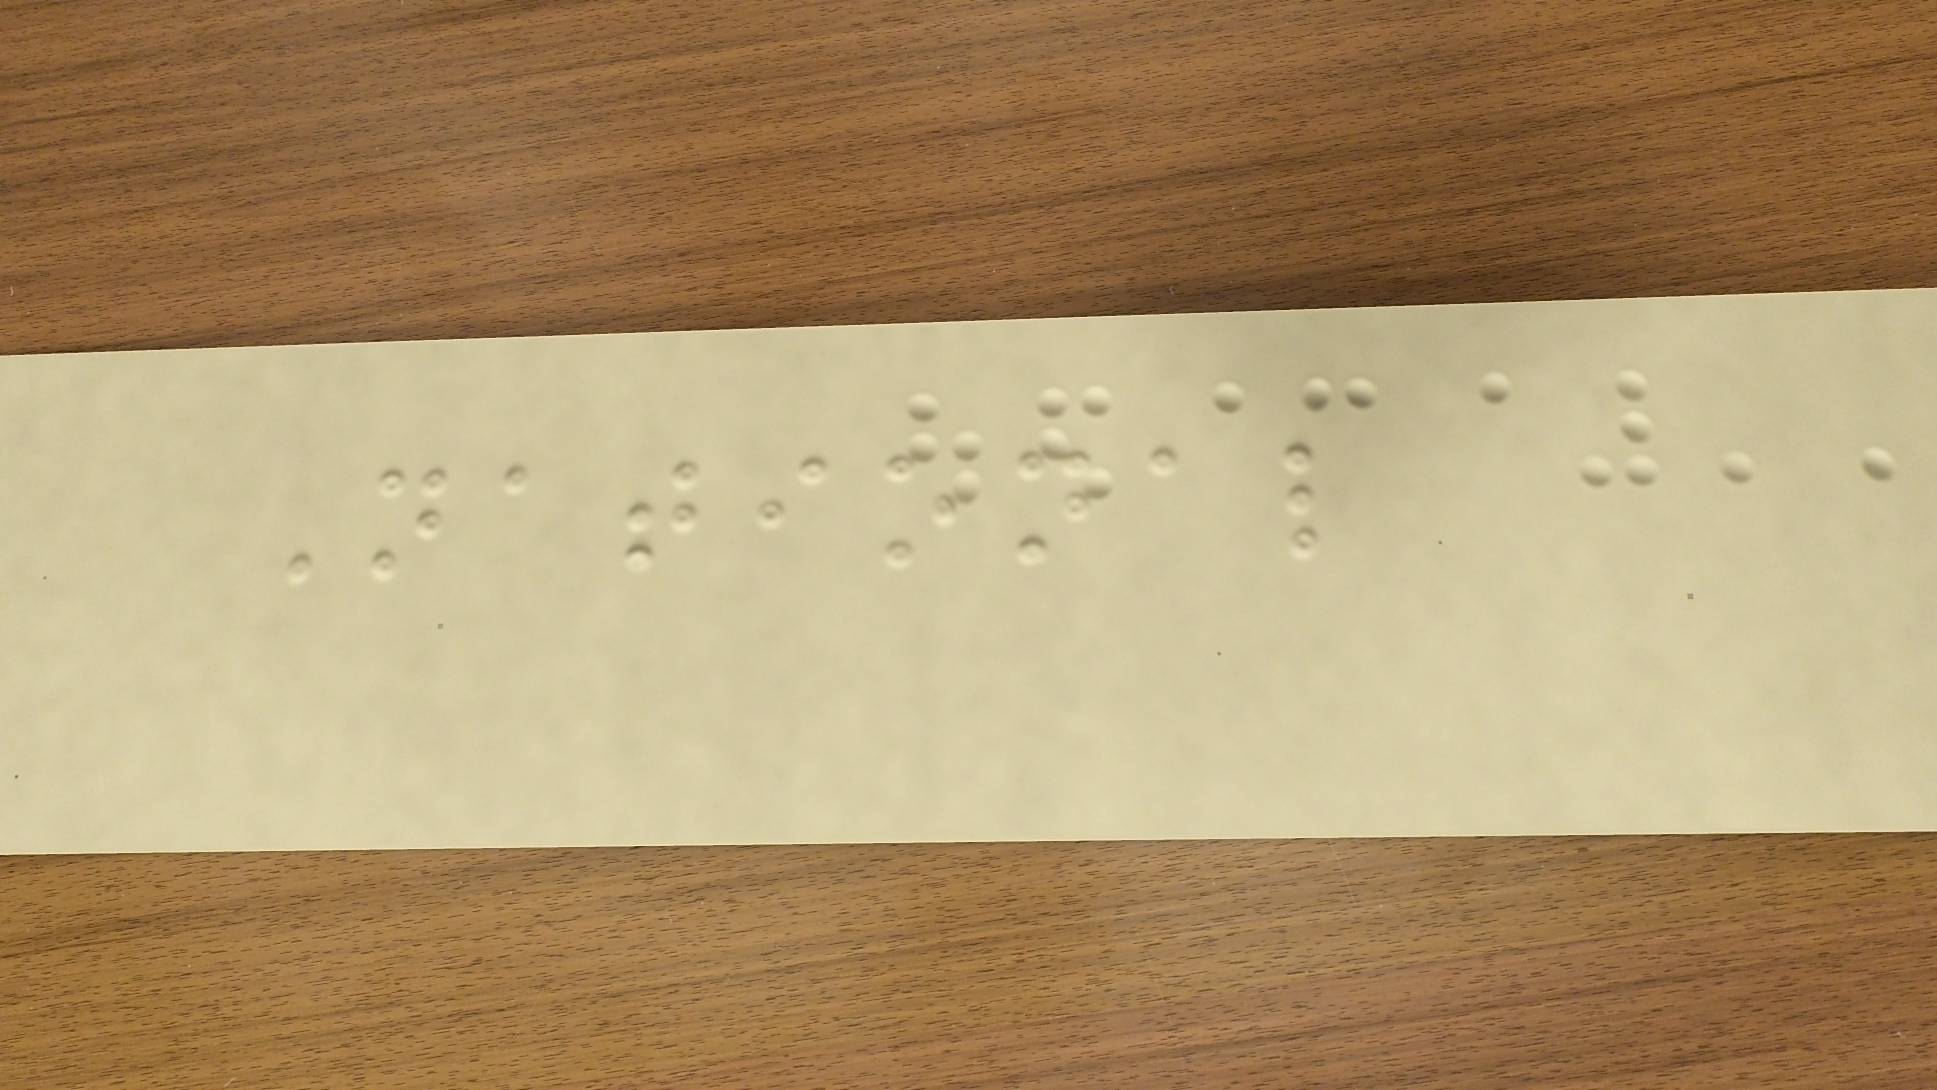National
